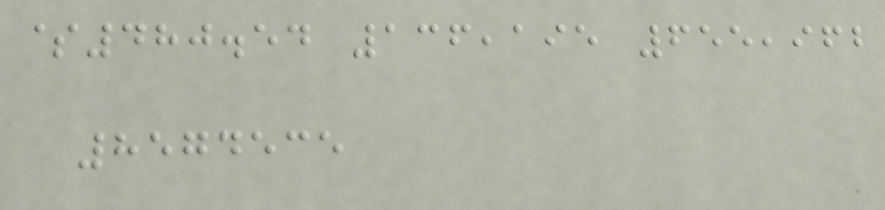$480.54 136,195 655,962
8574535
